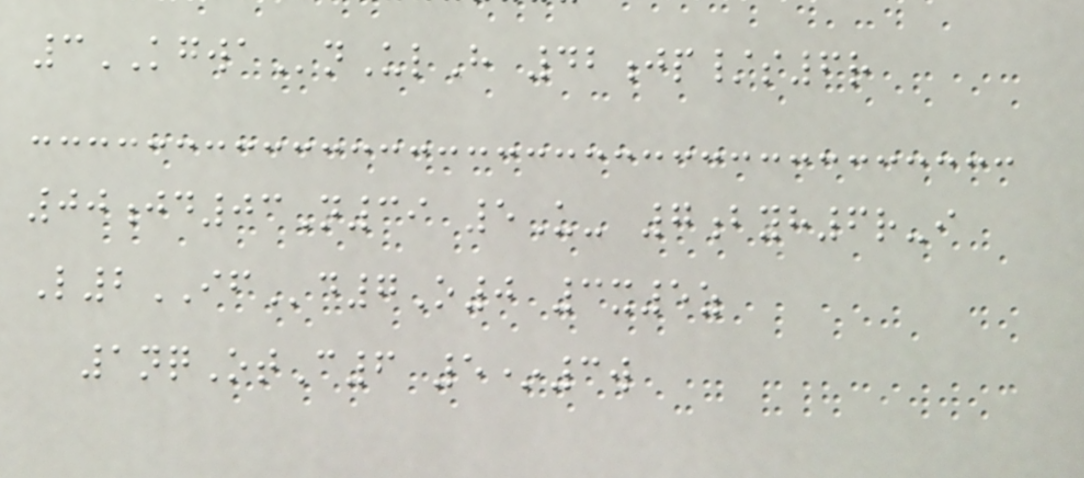3KGWAnUlH 42jp/s6r
00jd03N39 5U- 7byh6r-i
L2IFd7O0 3x5z
1nqOtC6 5*3w
